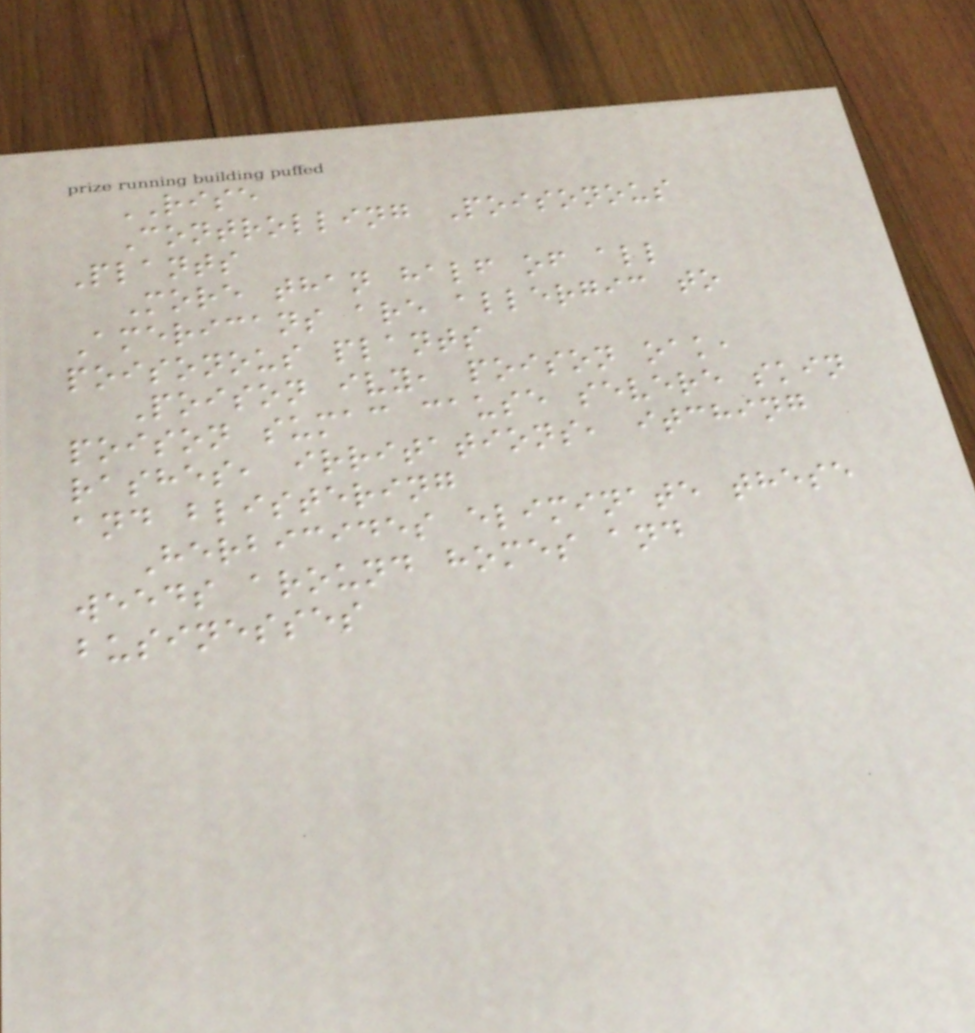RISE
Controlling Poisonous
Plants
More than half of all
Americans are allergic to
poisonous plants
Poison ivy, poison oak,
poison sumac cause severe skin
rashes, irritations, itching
and blistering
Herbicides eliminate these
weeds around homes and
businesses
